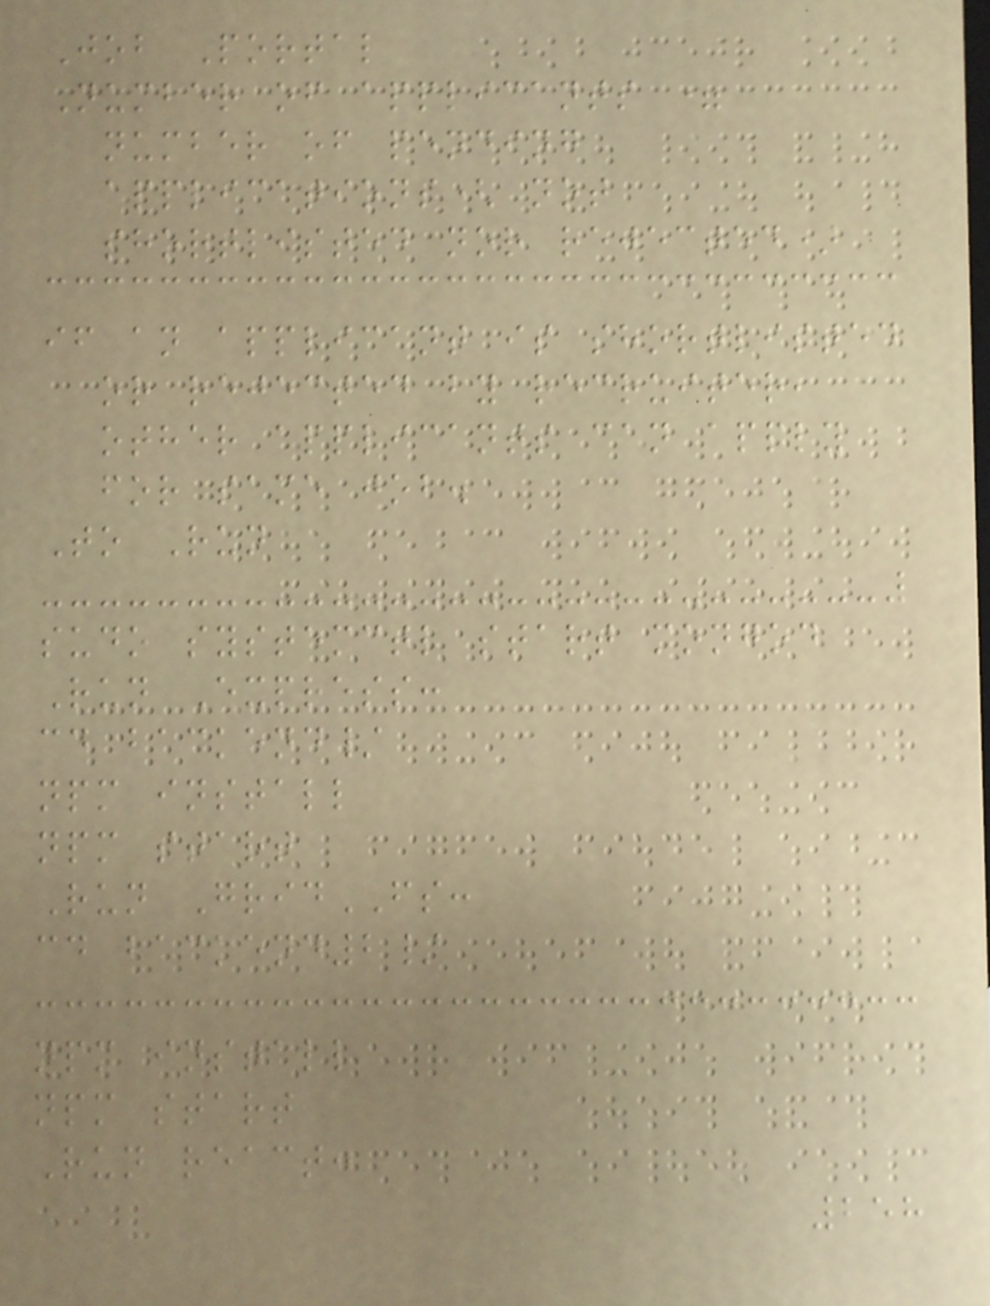Job Portal
Number of applicants =
number of pending
applications( not
shortlisted nor rejected)
if an applicant is shortlisted
or rejected by recruiter,
other applicants can apply
for same job.
To Run
sudo systemctl start mongod
Run Express:
cd backend/
npm install
npm start
Run GridFS:
cd backend2/
npm install
npm start
Run react:
258
